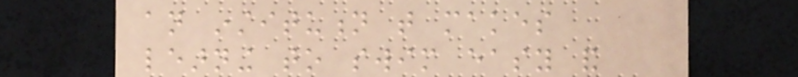an institution that makes
learning to swim easy and
